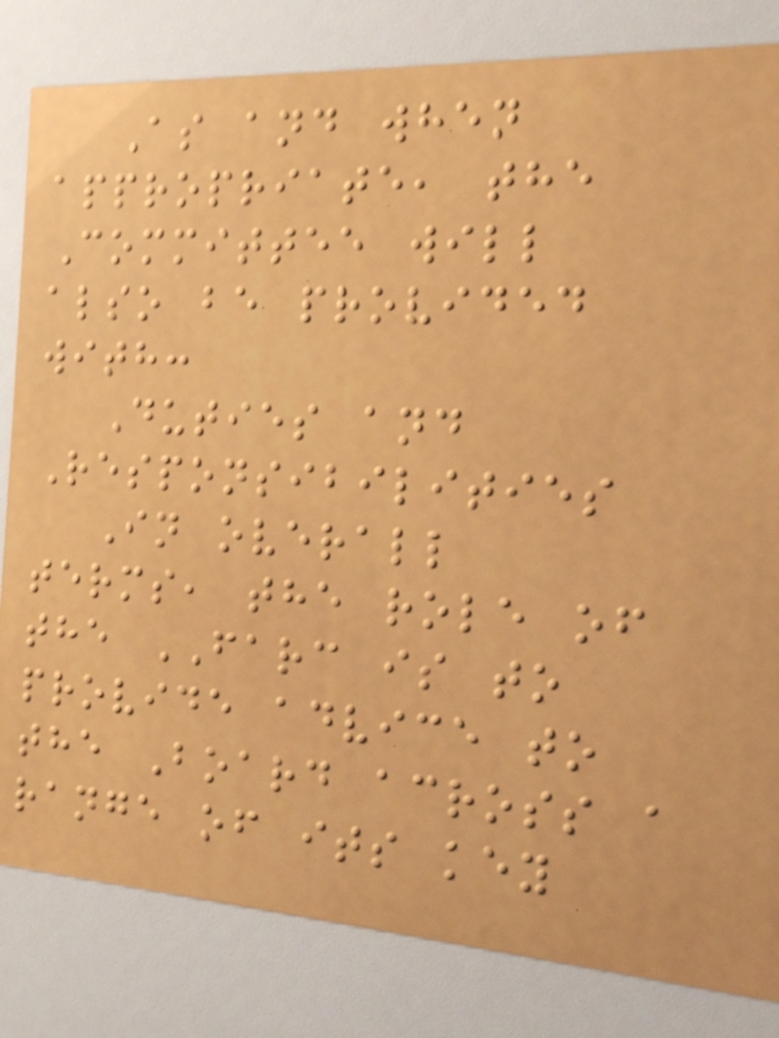As and when
appropriate, the
Committee will
also be provided
with:
Duties and
Responsibilities
In overall
terms, the role of
the FARC is to
provide advice to
the Board across a
range of its key
